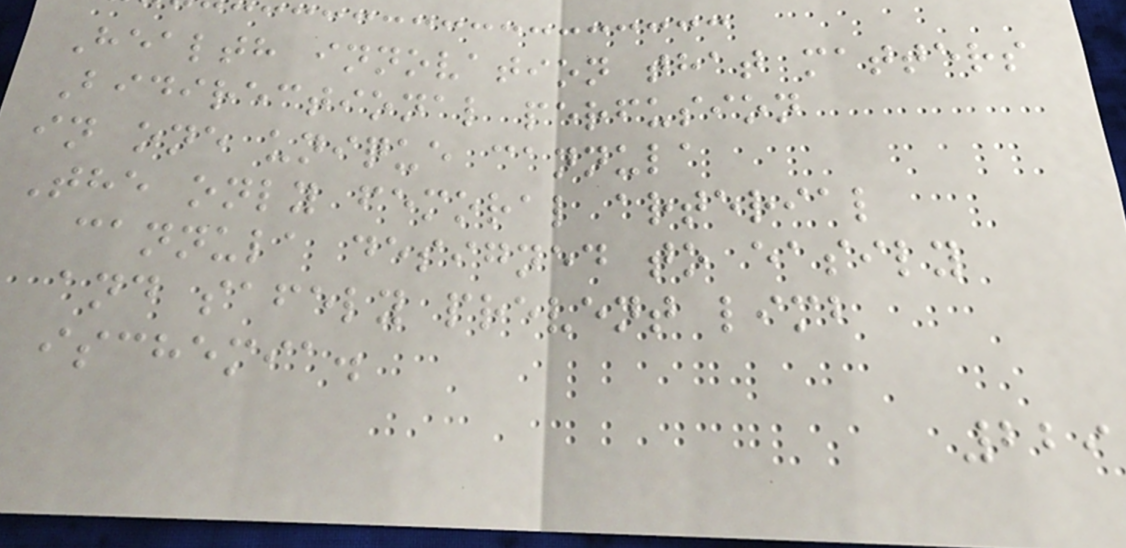Health innovation that matters
Bidirectional perfusion
in one unique cannula
The only femoral arterial
cannula designed to easily
and safely prevent limb
ischemia.
229
